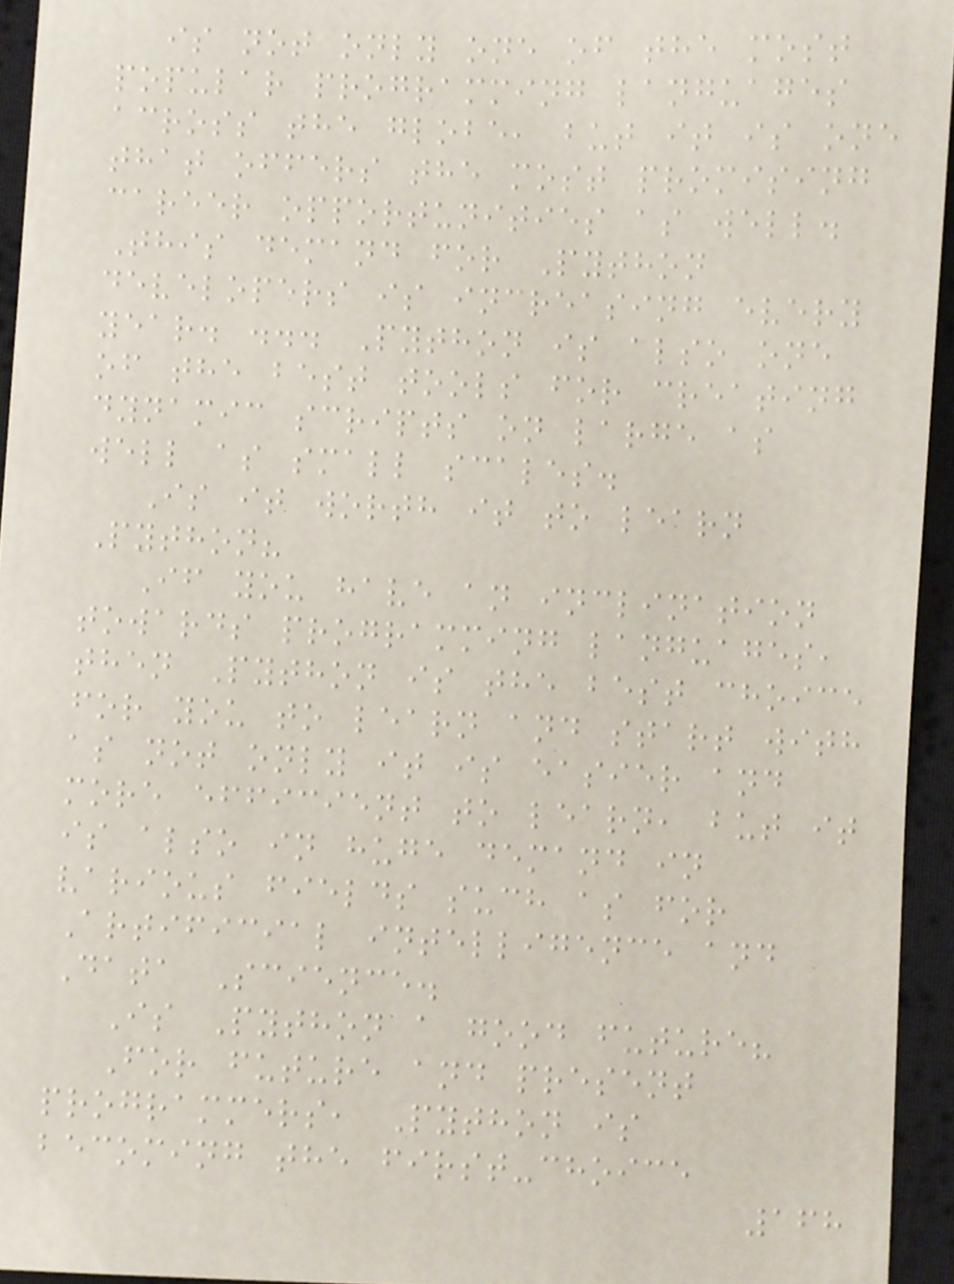is not only one of the most
popular programming languages
across the globe, but it is one
that offers the most promising
career opportunities as well.
This demand for Python
developers is increasing every
year. ... Python is also one
of the best tools for creating
dynamic scripts on large as
well as small scales.
Is it worth it to learn
Python?
If you have an inclination
towards programming languages,
then Python is the best choice
for you to learn and start with
as not only it is easier and
more efficient to learn, but it
is also in huge demand in
various fields such as for
Artificial intelligence and
Data Science.
Is Python a good future?
For future and present
programmers, Python is
becoming the first-choice
168
